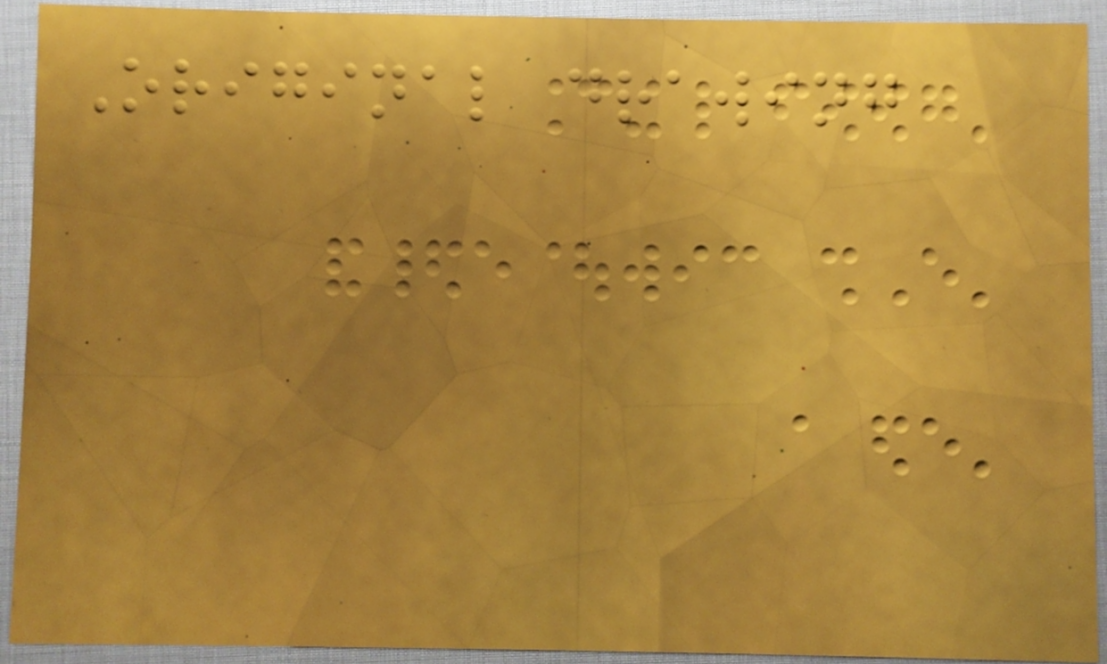Original drawing
